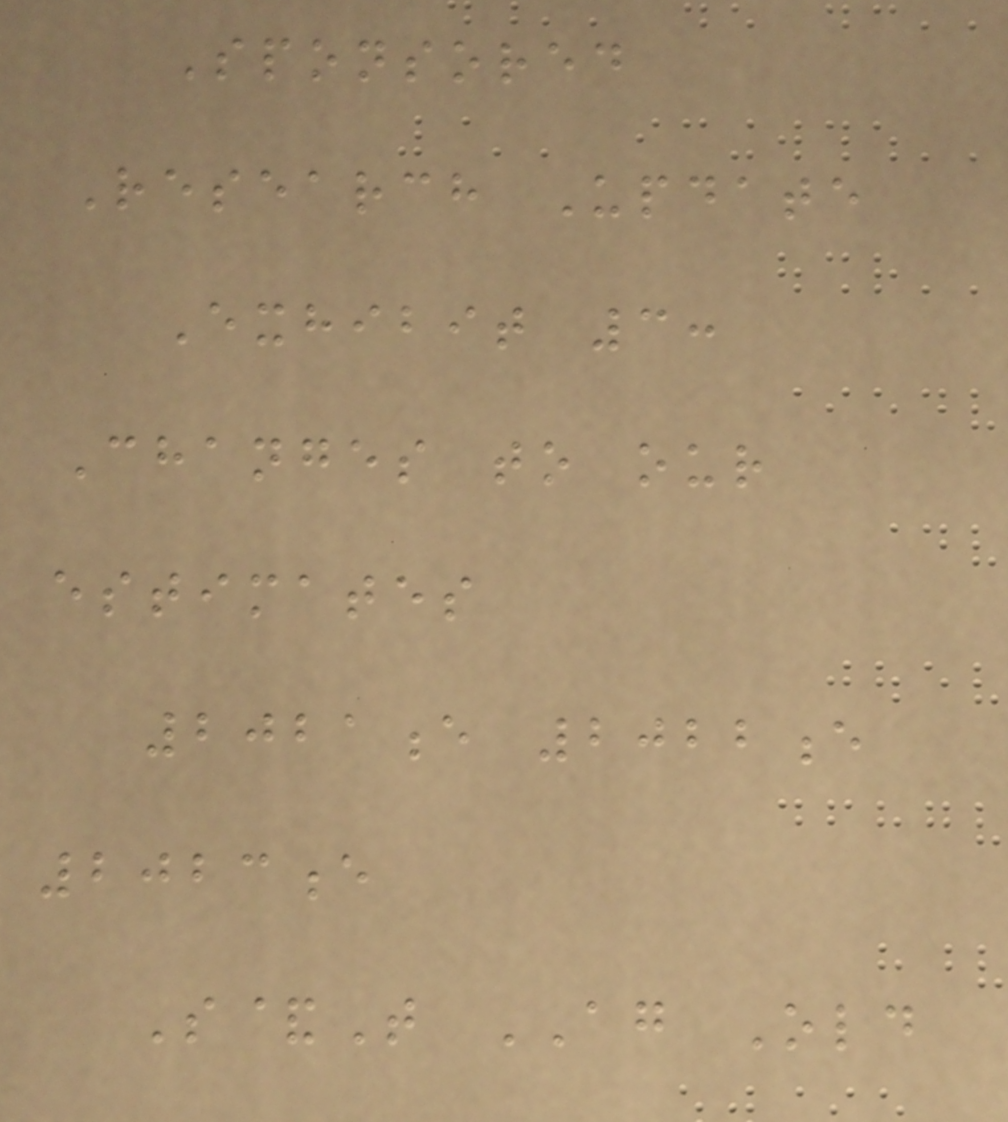Sponsored
Research Update
Exhibit 3:
Changes to our
estimates
2021e 2022e
2023e
S&T AG Old
